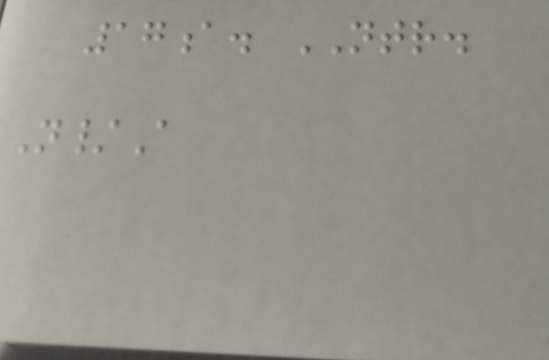17a. NTR.
N/A
